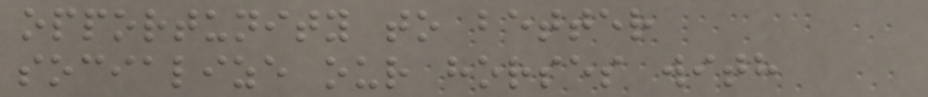opportunity to better
socialize our horses with
